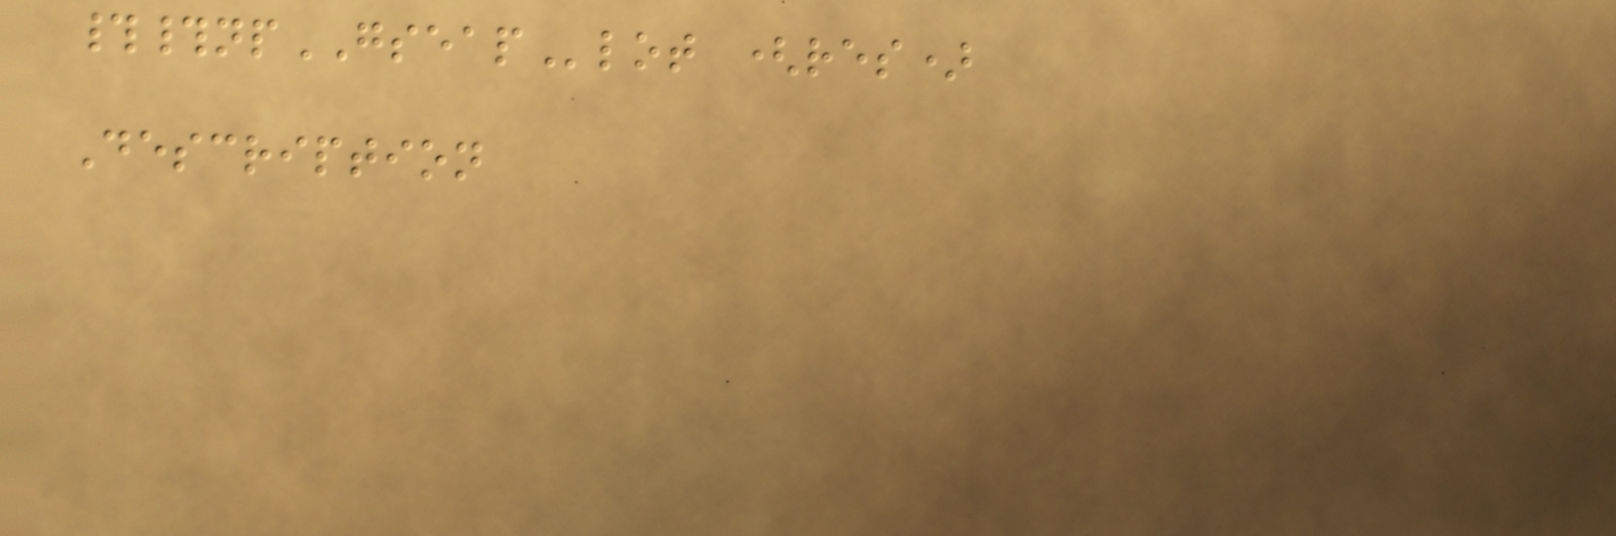##npGSEAPlot (res)
Description
